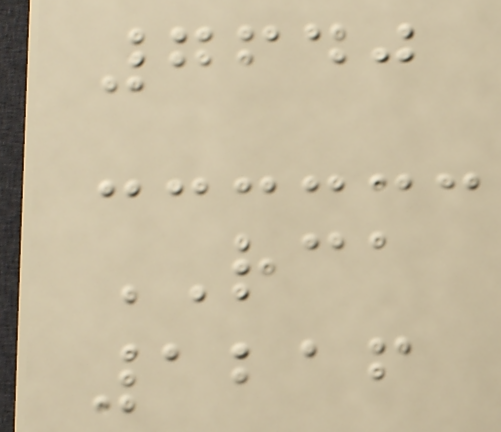7640
RCA
1216
